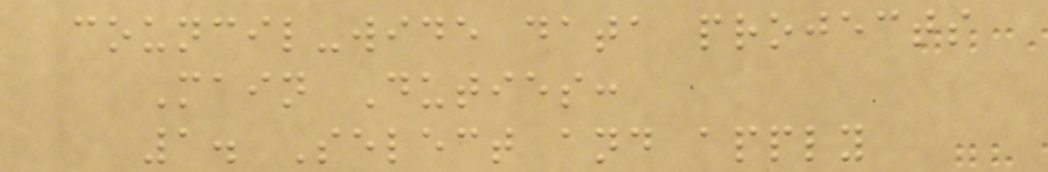council-wide data projects
Main Duties:
1. Select and apply
